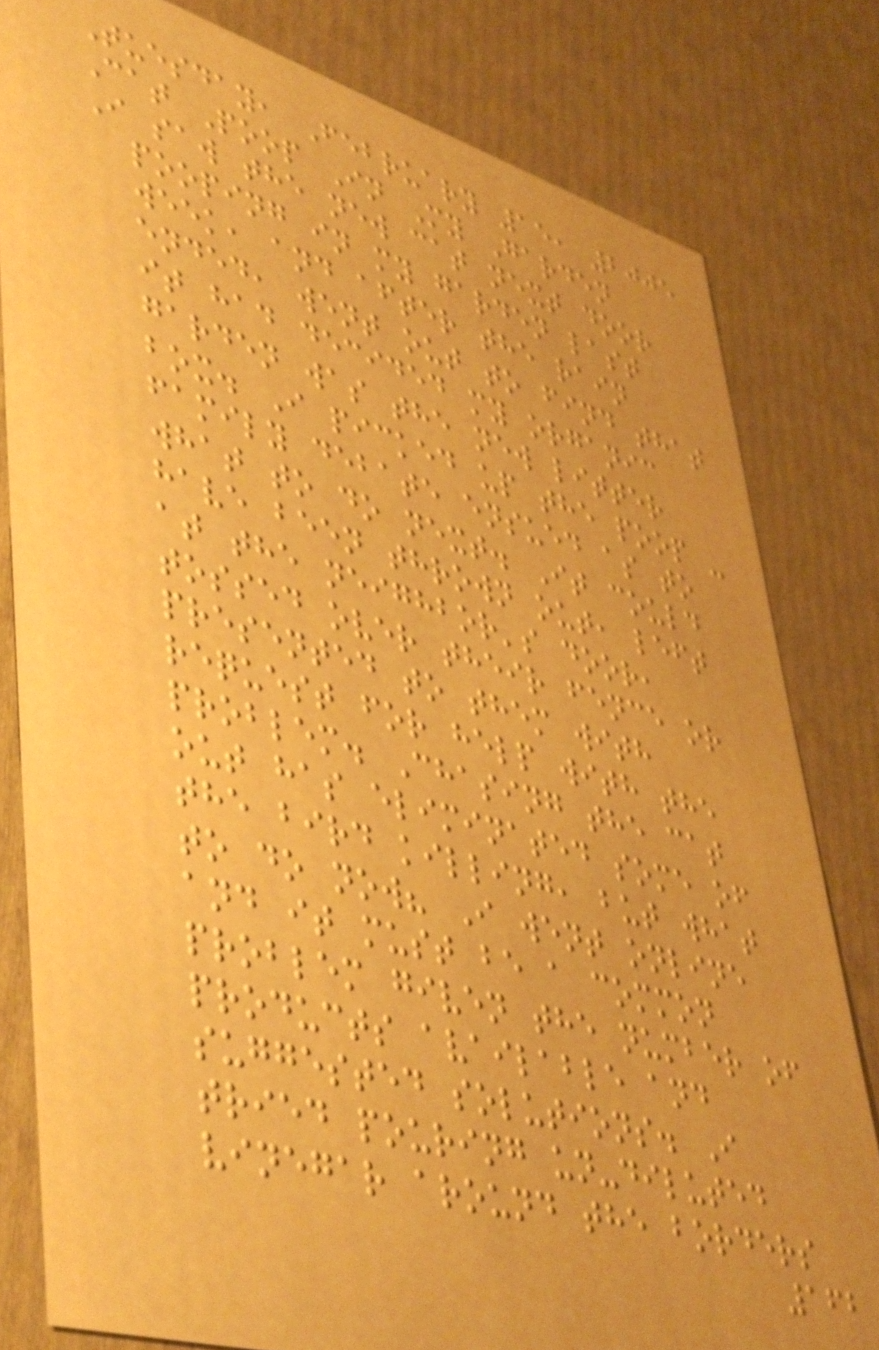Tuesday, February 15, 2005
Cat Poop In My Garden
I saw the new cat next door
pooping in my garden last
week, and after the rain
ended, went out to find that
it had decided my organic
garden was the new litter
box. I picked up the poop -
family debate ensued as to
what to do next. It could
have been thrown out, left
at the neighbor's door,
tossed over their fence or
presented to them with
request for help with the
problem. Chasing the cat
out has eliminated some of
the bird killing, but what
to do now? I went online
and it must be a common
problem given the number of
products available and
suggested solutions. I
tried pouring un-diluted
vinegar around the borders
162
